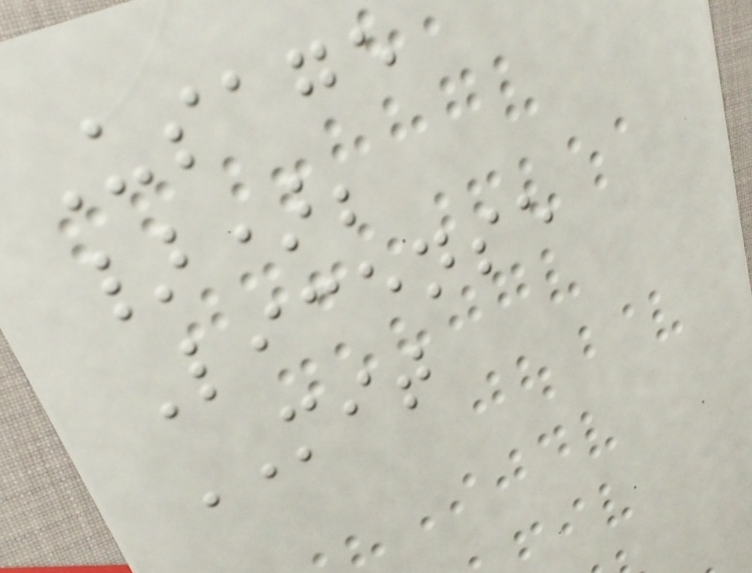Usage
});
License
MIT
